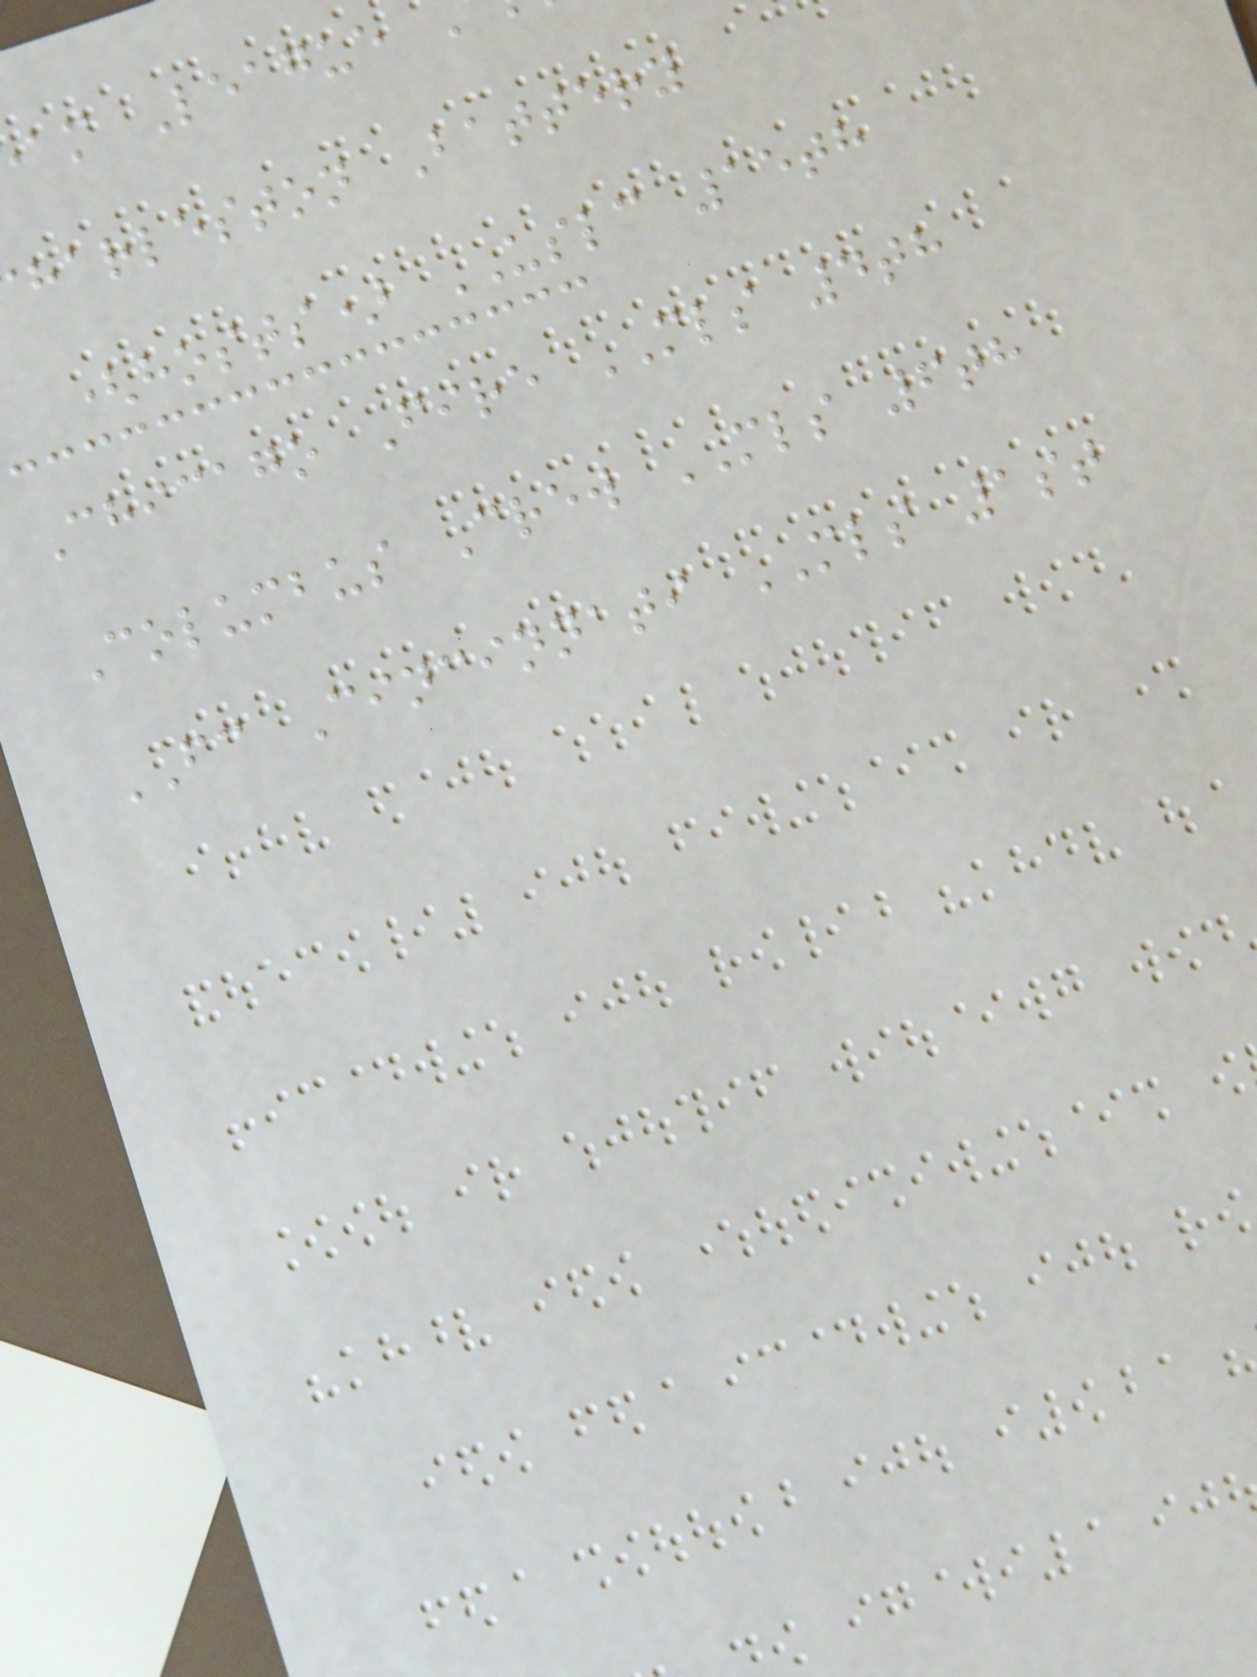am League
harleston Battery
(hosts) USLC 15th
Chicago Fire MLS 4th
Columbus Crew MLS 6th
FC Cincinnati MLS 1st
